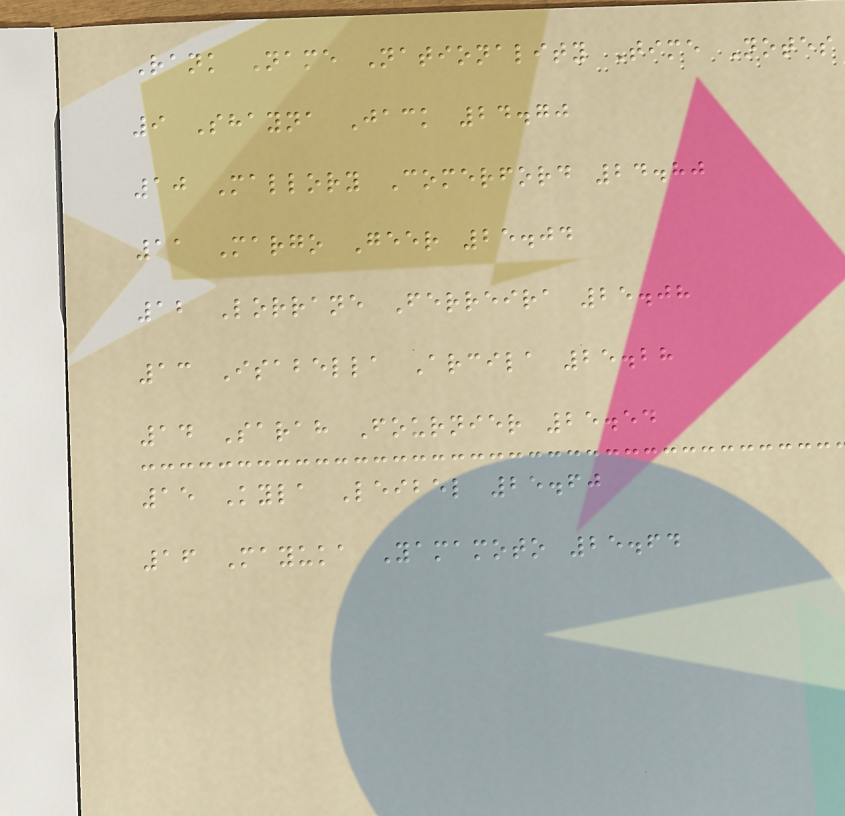Rank Name Nationality Time Notes
9 Shayna Jack 24.70
10 Mallory Comerford 24.80
11 Margo Geer 25.04
12 Lorrane Ferreira 25.08
13 Isabella Arcila 25.28
14 Sarah Fournier 25.54
15 Kyla Leibel 25.60
16 Mayuka Yamamoto 25.64
